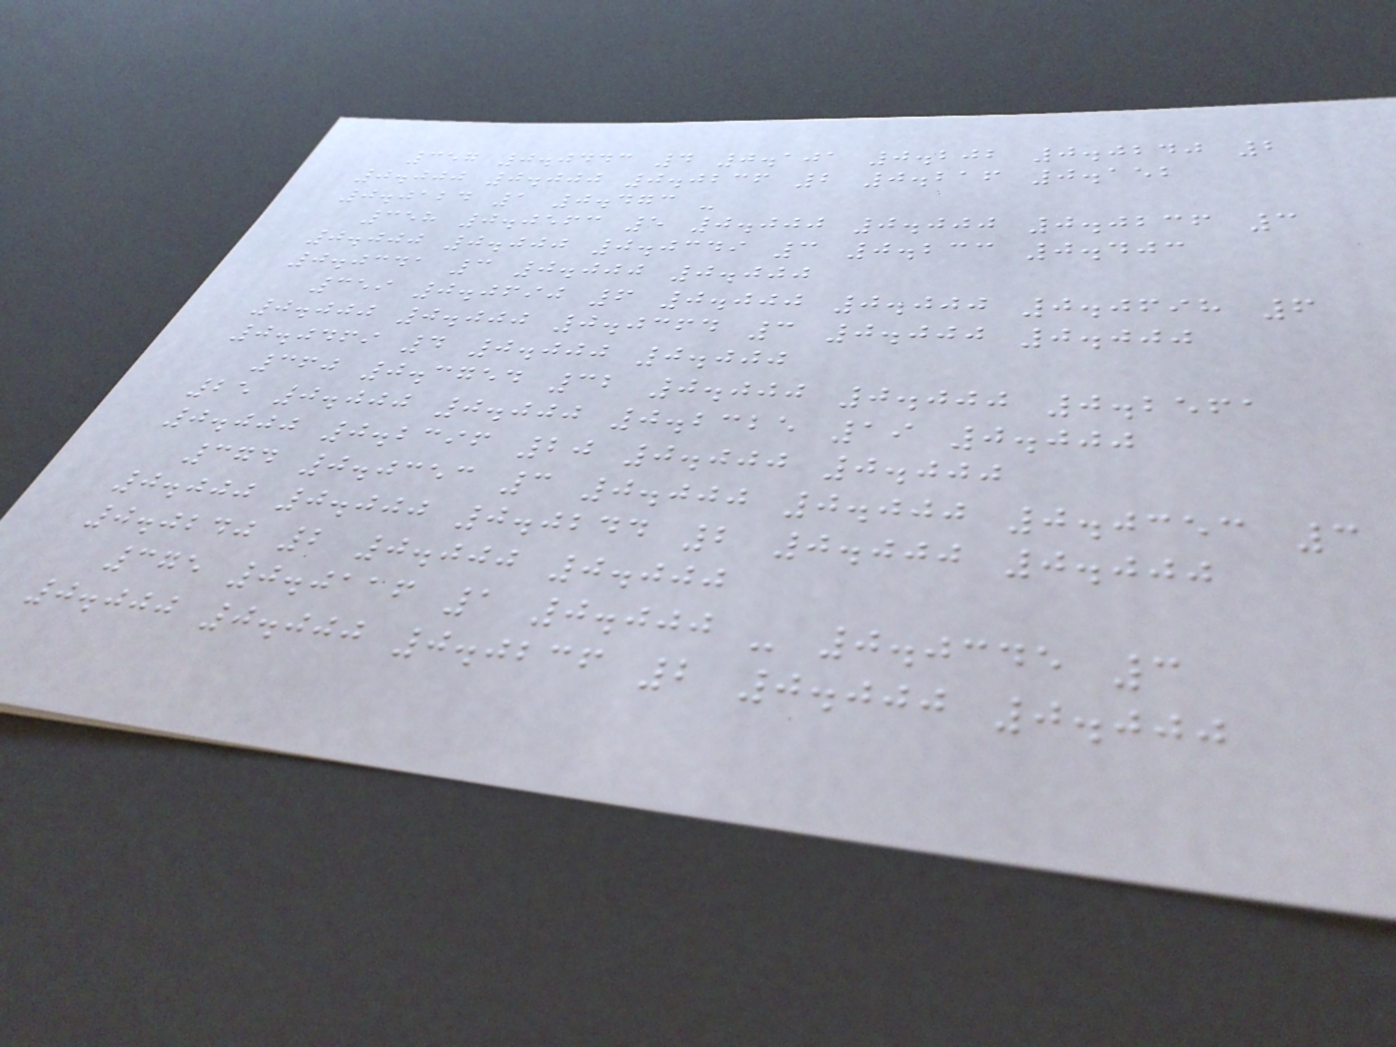357 0.0443 4 0.101 0.202 0.0240 2
0.000 0.000 0.0236 2 0.216 0.152
0.0124 1 0.473 -
358 0.0563 5 0.000 0.000 0.0236 3
0.000 0.000 0.0349 3 0.233 0.403
0.0341 3 0.000 0.000
359 0.0690 6 0.000 0.000 0.0698 6
0.000 0.000 0.0364 3 0.000 0.000
0.0469 4 0.000 0.000
360 0.3754 32 0.000 0.000 0.2561
25 0.000 0.000 0.2325 19 0.000
0.000 0.2396 20 0.000 0.000
374 0.0353 3 0.000 0.000 0.0353 3
0.000 0.000 0.0244 2 0.000 0.000
0.0240 2 0.000 0.000
375 0.0116 1 0.000 - 0.0345 3
0.000 0.000 0.0236 2 0.000 0.000
